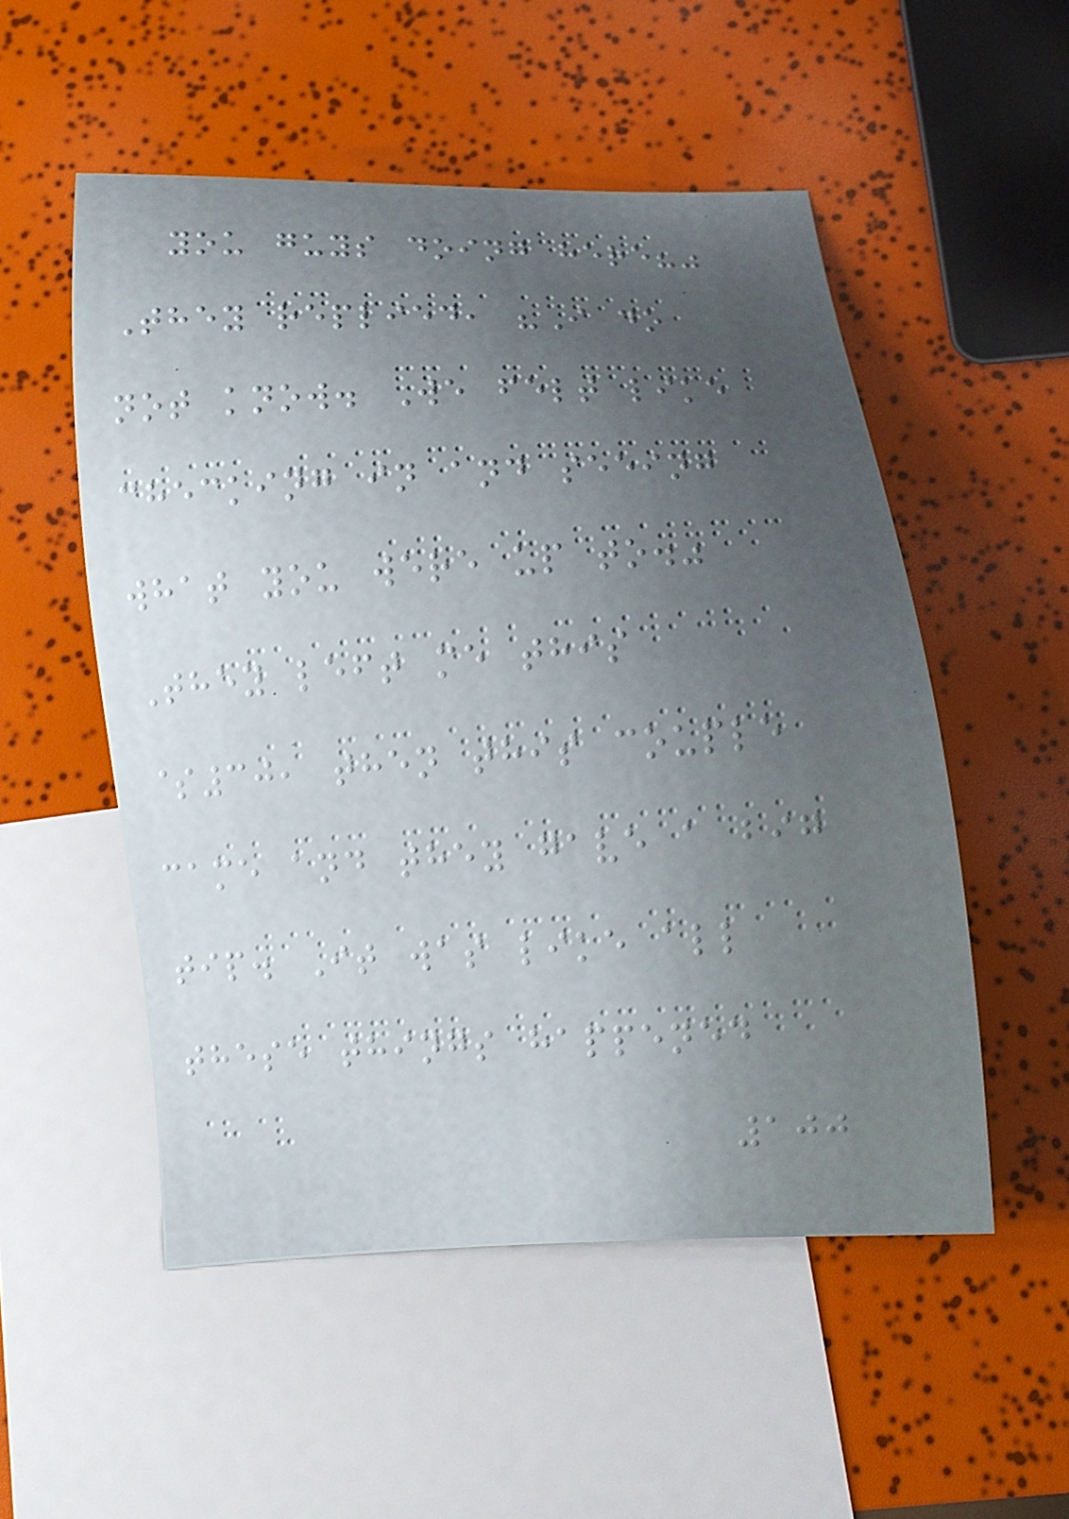you guys doing here?"
They replied, "I do
not know. We felt like
checking in and seeing
what you were up to."
They left me this
$30, then this couple
came and they gave a big
tip. It was like all
these things happened
100
